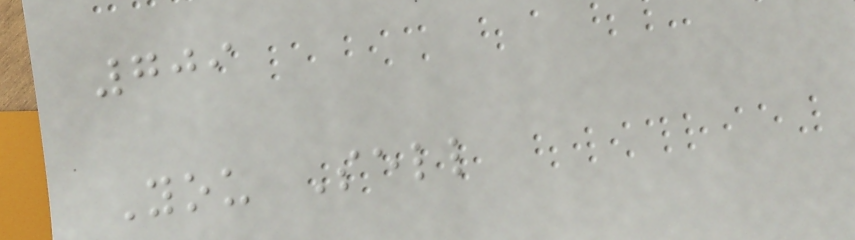709
You Sell
